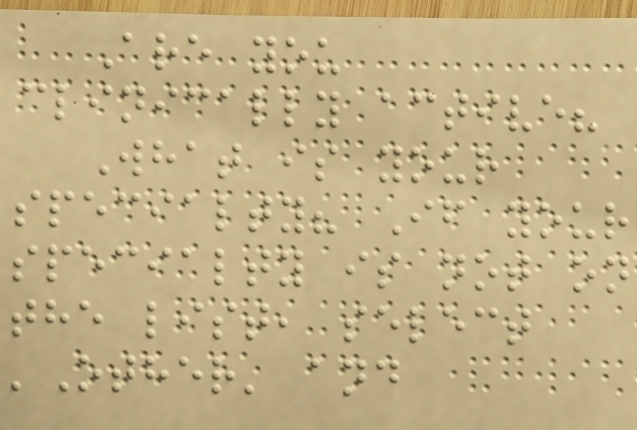Are you
clinically active?
What is your
specialty? If your
specialty is not on
the list, select
'Other' and
